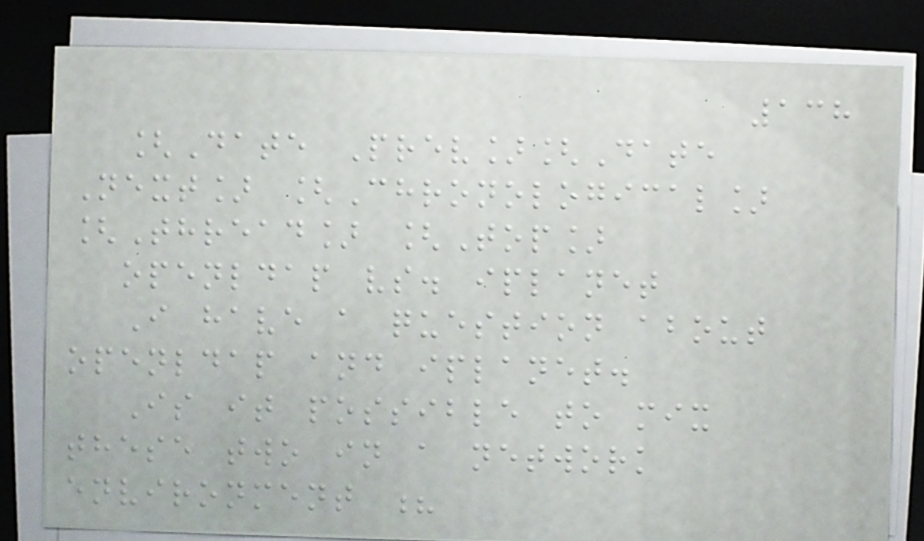138
[Date Prev][Date
Next] [Chronological]
[Thread] [Top]
openldap vs. iplanet
I have a question about
openldap and iplanet.
Is it possible to mix
these two in a network
environment ?
